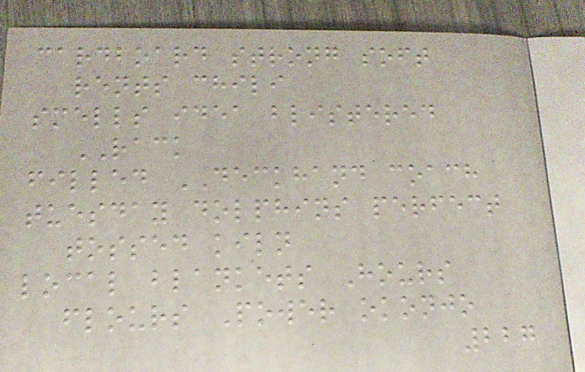cardboard strong soft
rents chili
smells idea blistered
RACK
filled DECKHAND coach
tuesday dolphins perfect
tossed kiln
local blankets Hours
flours Power okonjo
227
